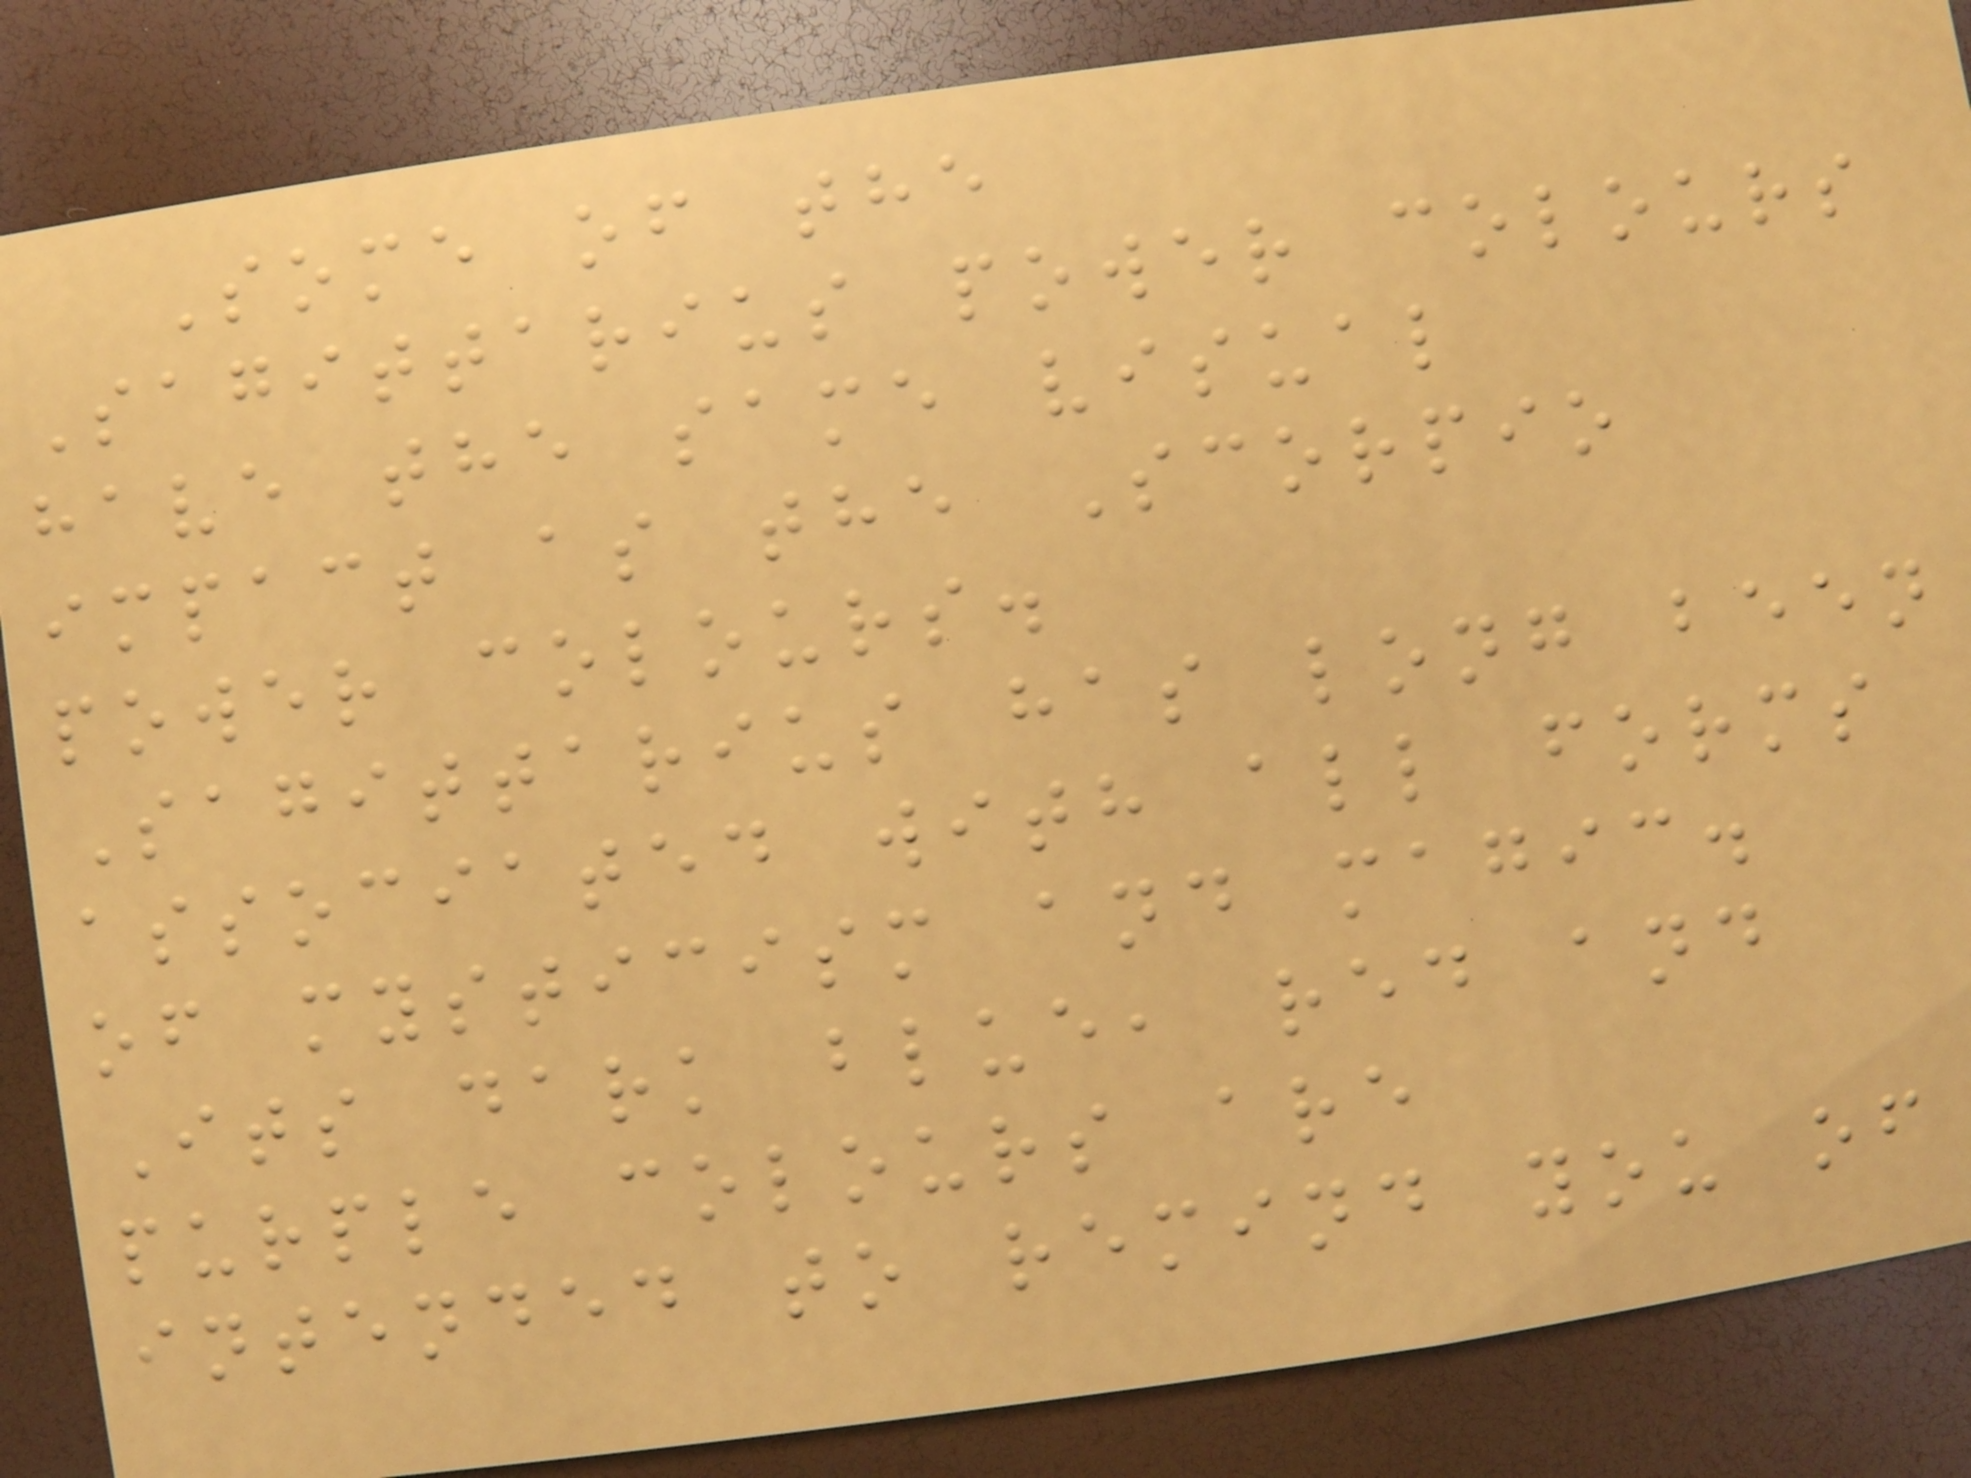Some of the
Sagittarius power colours
have the same visual
impact as the Scorpio
power colours.
Sagittarius has long been
associated with all forms
of mysticism and magic.
Its dark blue, red and
purple colours are
intended to remind you of
